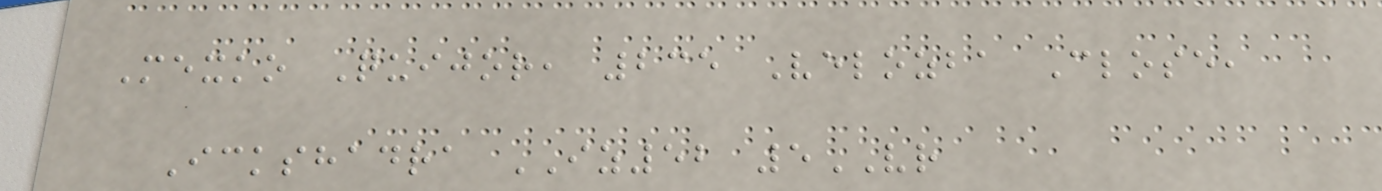Mexko Quijor, 235 Velozba Close,
Ickshadra IZ52 5VR
